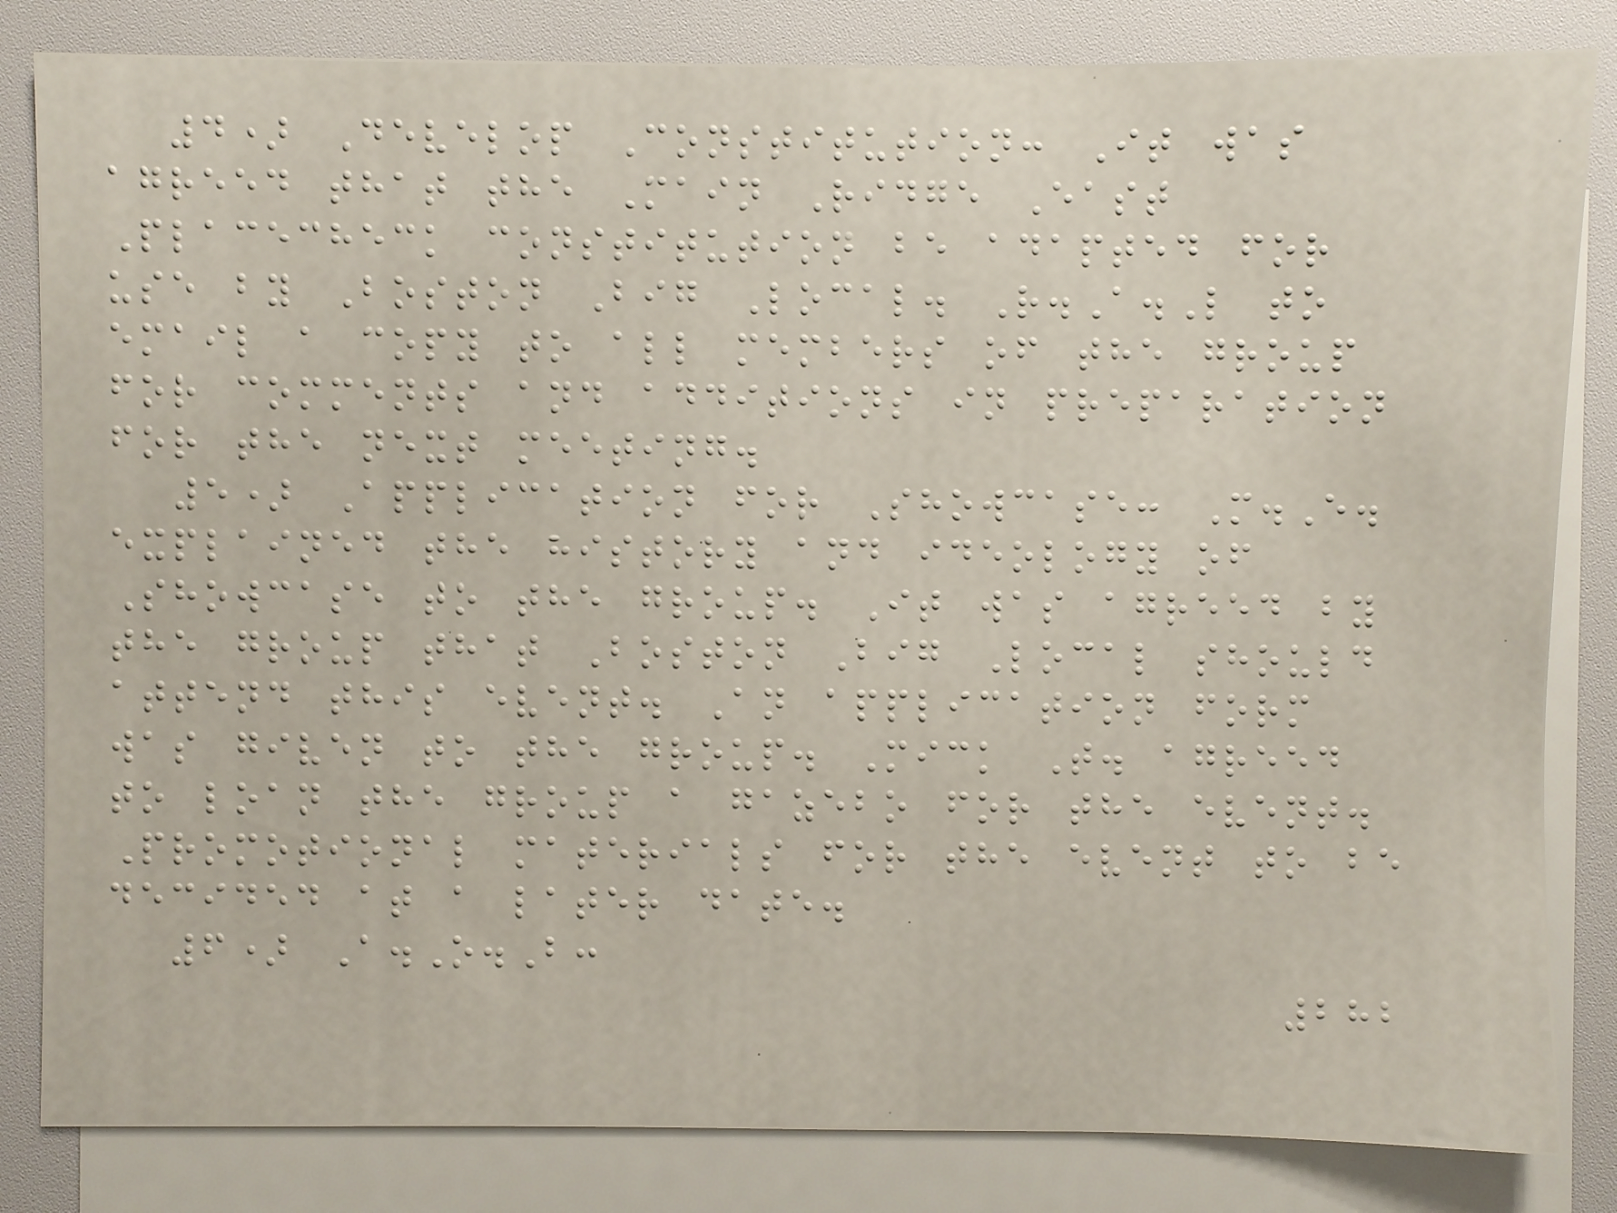4) Develop Constitution: It was
agreed that the Main Ridge East
Placecheck constitution be adapted for
use by Boston Big Local. R.A.L to
email a copy to all members of the group
for comments and additions in preparation
for the next meeting.
5) Application for Showcase: M.E.
explained the history and ideology of
Showcase to the group. It was agreed by
the group that Boston Big Local should
attend this event. An application form
was given to the group. Mick T. agreed
to loan the group a gazebo for the event.
Promotional materials for the event to be
decided at a later date.
6) A.O.B:
282
